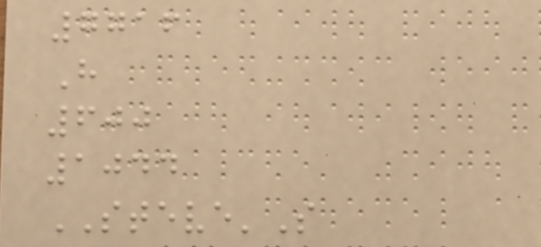7716
H
600
1044
STEVE'S
